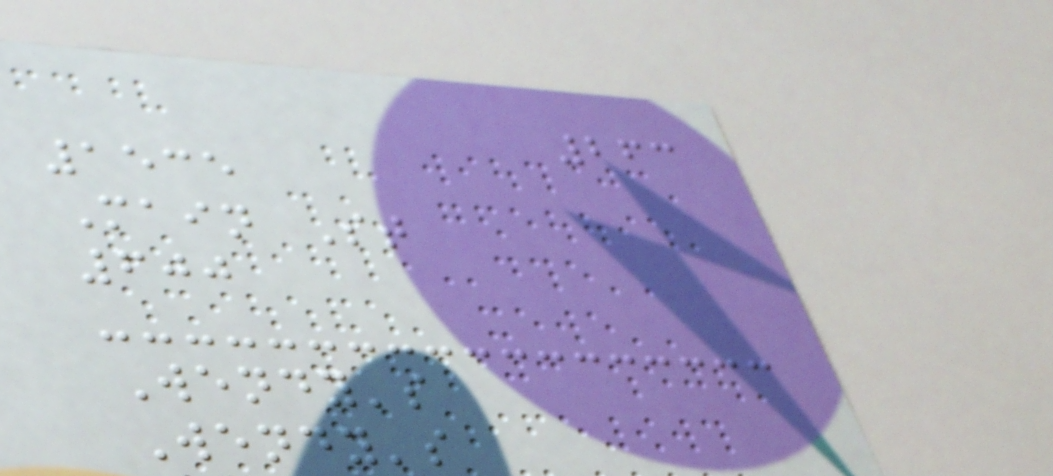263
1535
Main St
600
Wendy's
Wendy's
